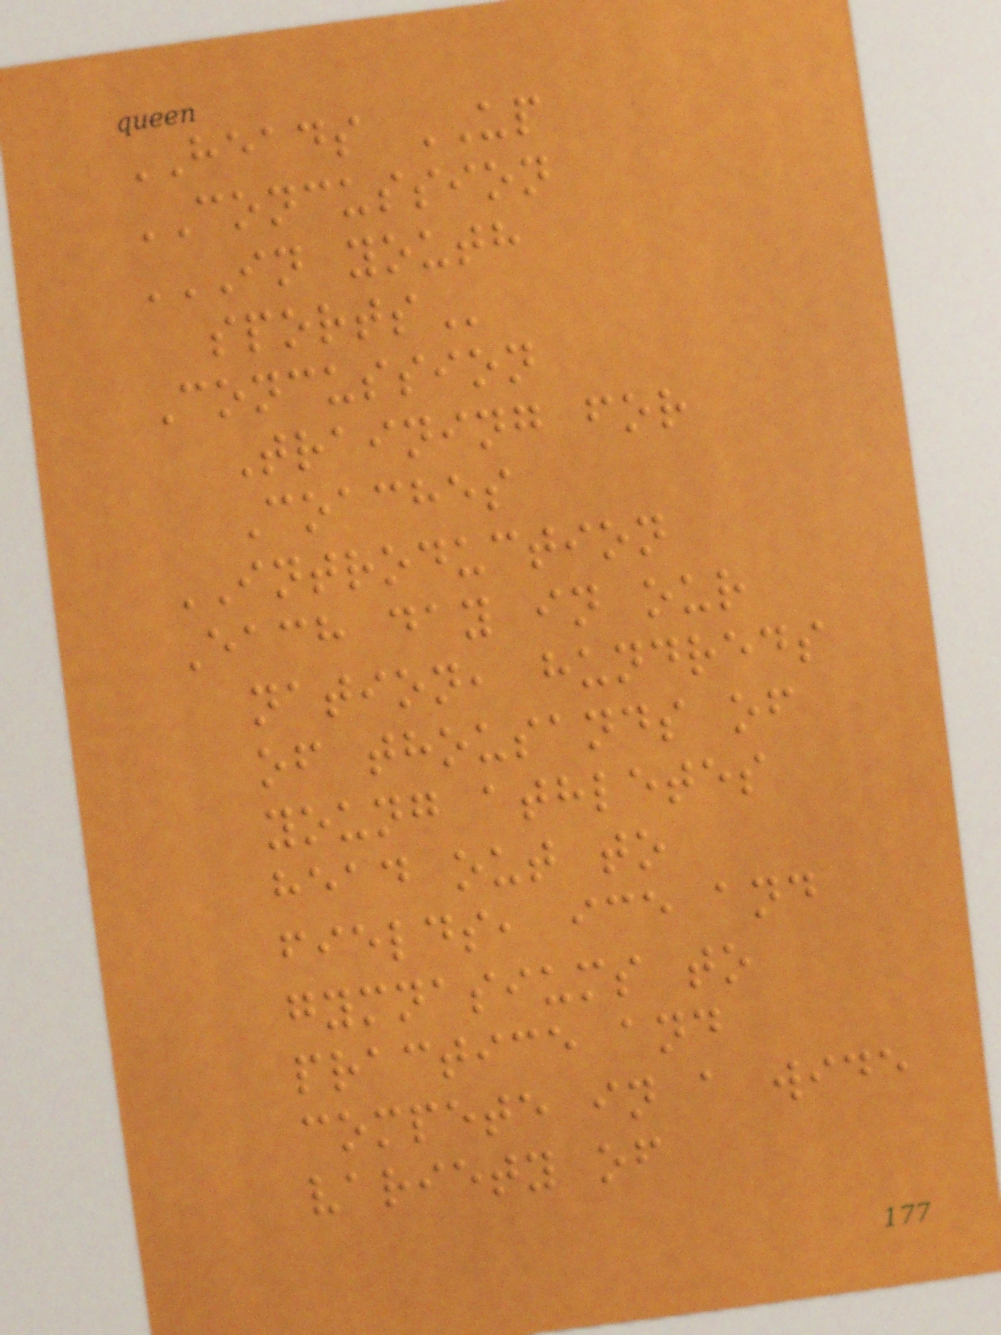HEADS UP
CONCUSSION
IN YOUTH
SPORTS
Concussion
Training for
Coaches
INTRODUCTION
Each day in our
nation, hundreds
of thousands of
young athletes
head out to
fields, ice and
gymnasiums to
practice and
compete in a wide
variety of
